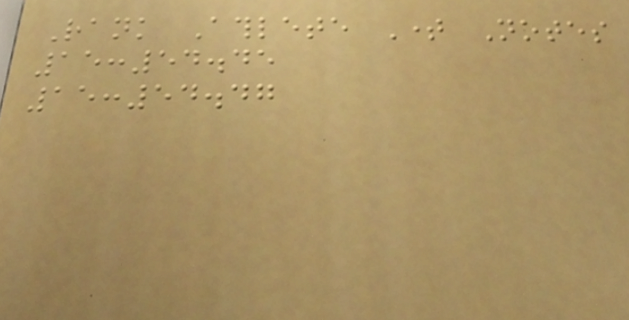Rank Athlete Time Notes
15:54.45
15:54.47
